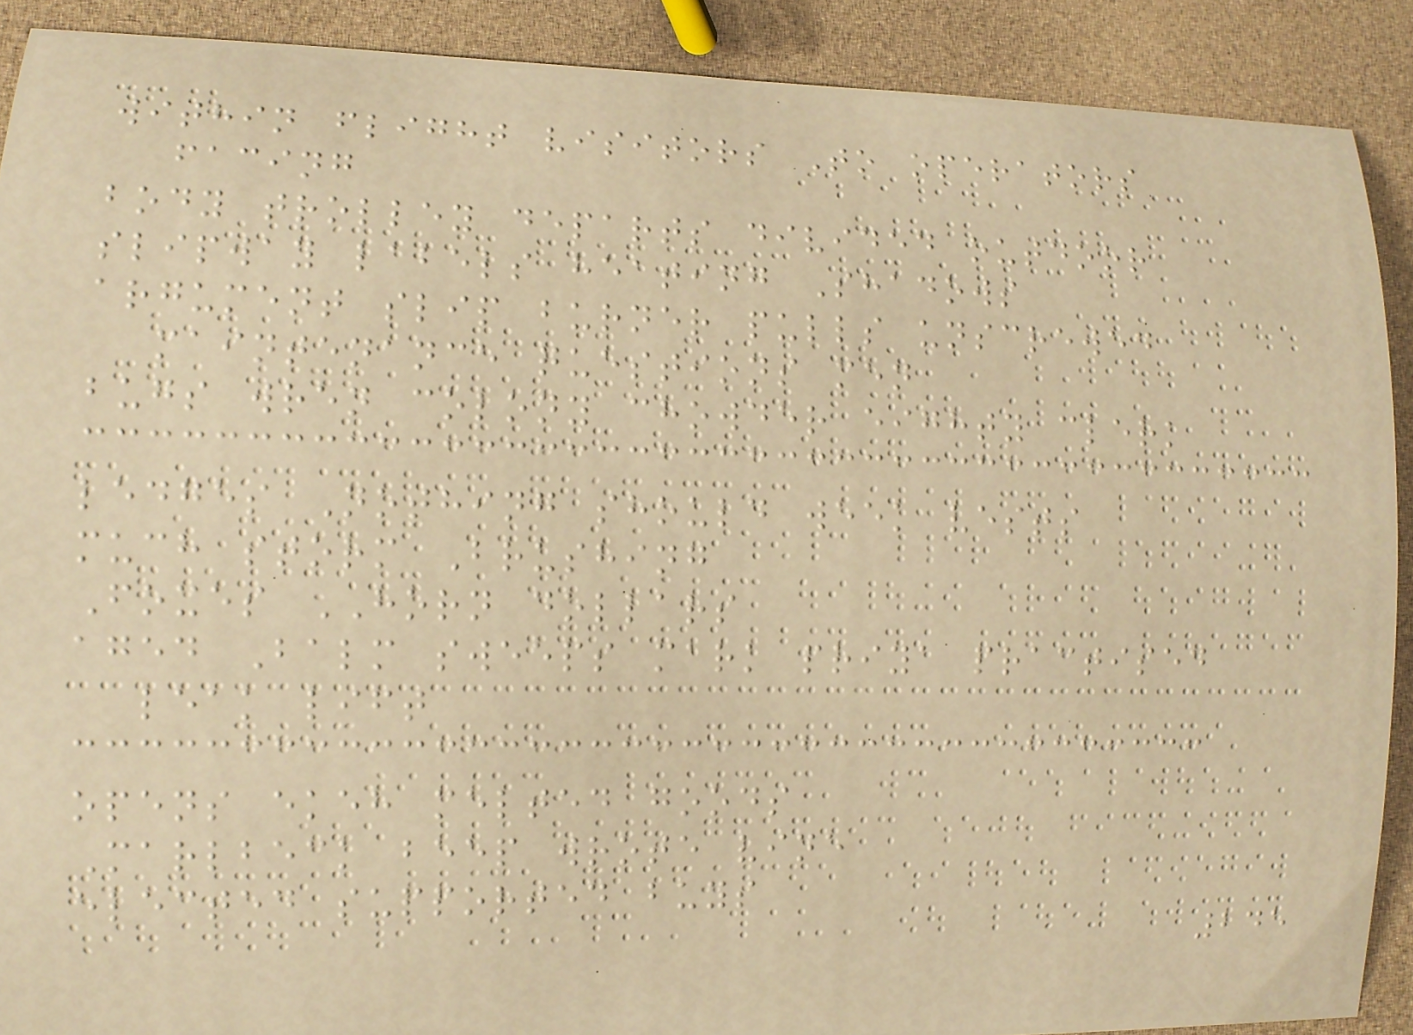within flight visitors To operators
facing
body trolley departs divided outdoor
slipway labels heating Shadows
argument slip burner pulls unscrewed
maintenance questions men
bugs wren colony chowder eighty clerk
ledges Nothing should week vests
much storm Brushing
Foxes HORN dollars
aged Balm sweeps mark priya practised
leak lift
opens ekeh melted goods
Marlbeck beep wrote vine
elected supported buys
245
